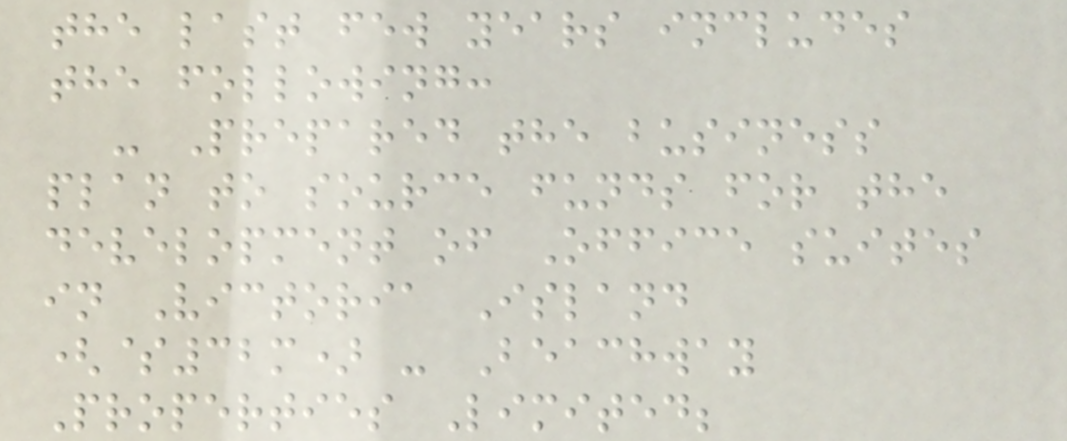the last few years includes
the following:
- Prepared the business
plan to source funds for the
development of Office suites
in Victoria Island
($32m) - Beachway
Properties Limited;
